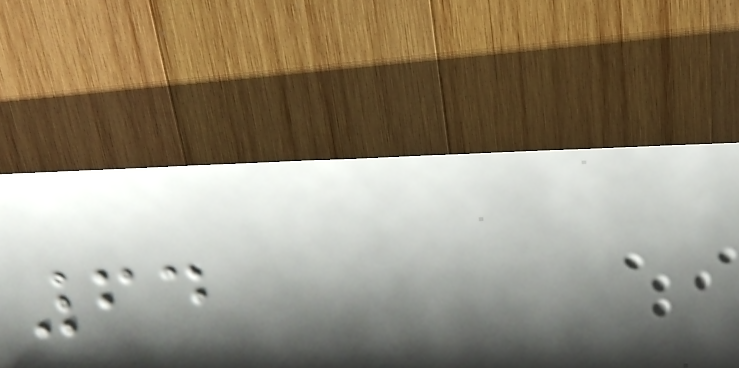64
